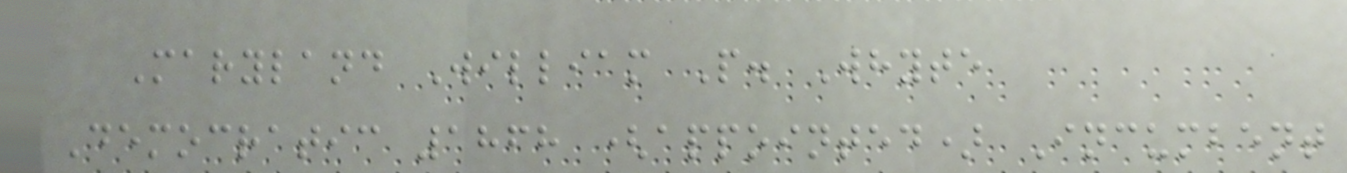Maryland William P. Whyte
Democratic 1868 (appointed) Incumbent
